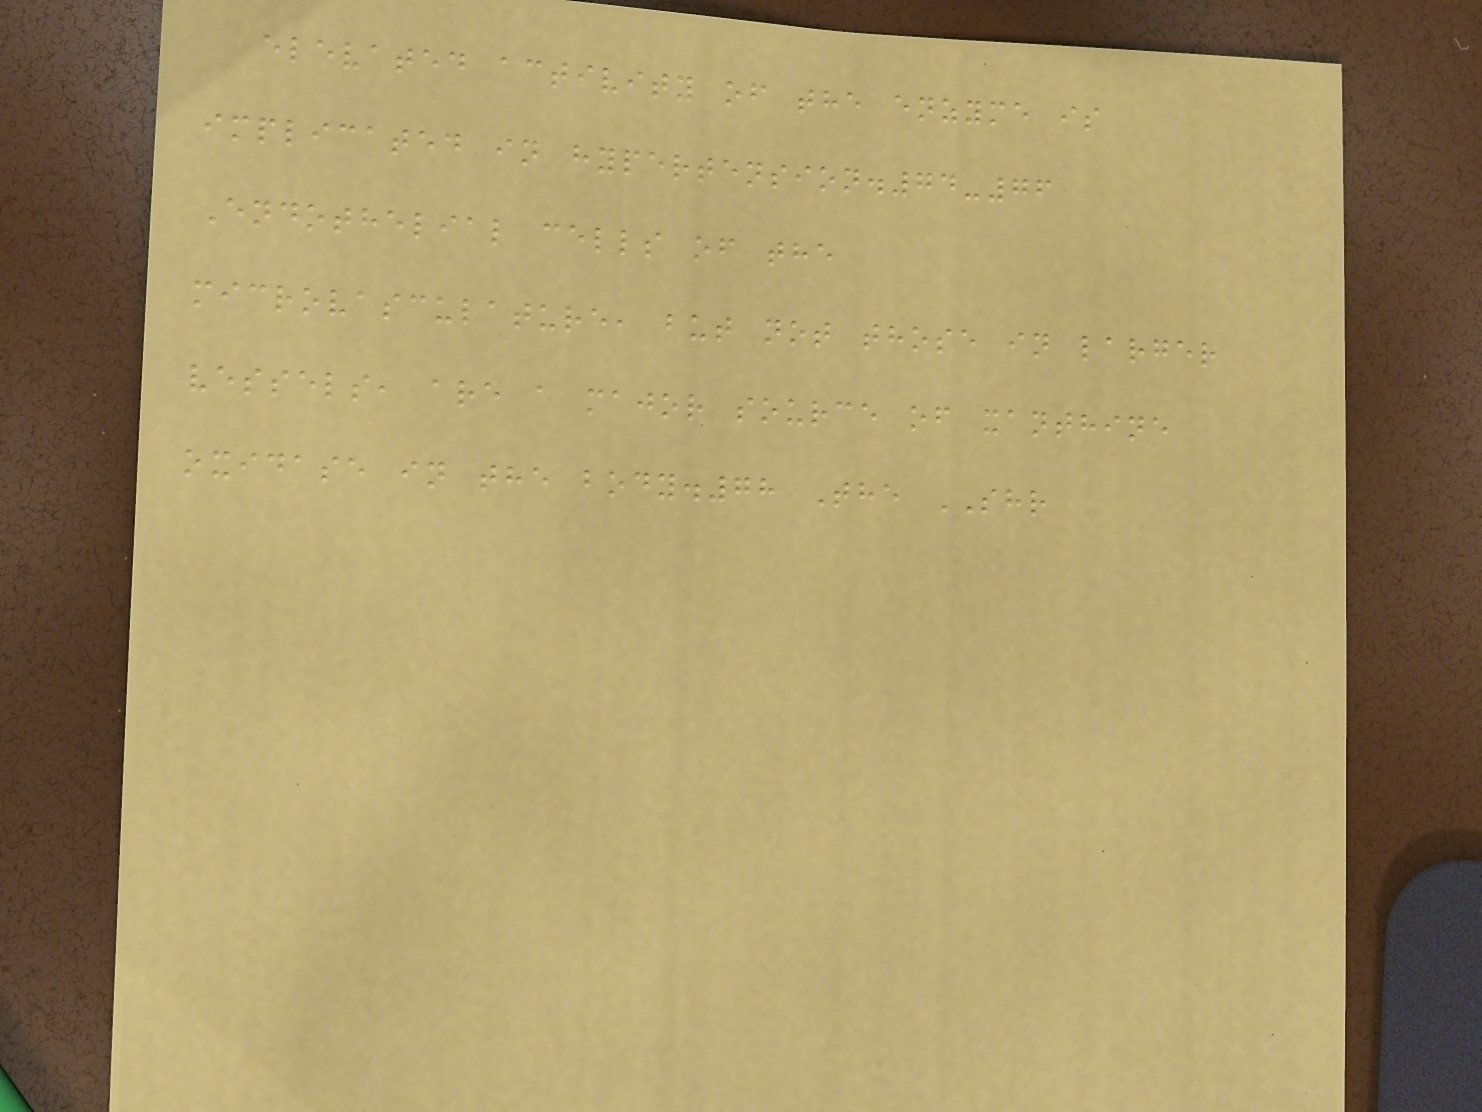elevated activity of the enzyme is
implicated in hypertension.74-76
Endothelial cells of the
microvasculature, but not those in larger
vessels, are a major source of xanthine
oxidase in the body.78 The SHR
